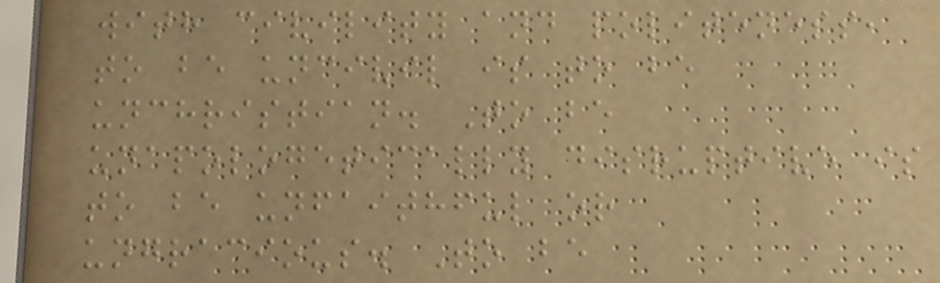with civility and politeness,
to be uncivil is to be
unchristian. To be
unapologetically disruptive is
to be unfaithful or
ungracious. To be
